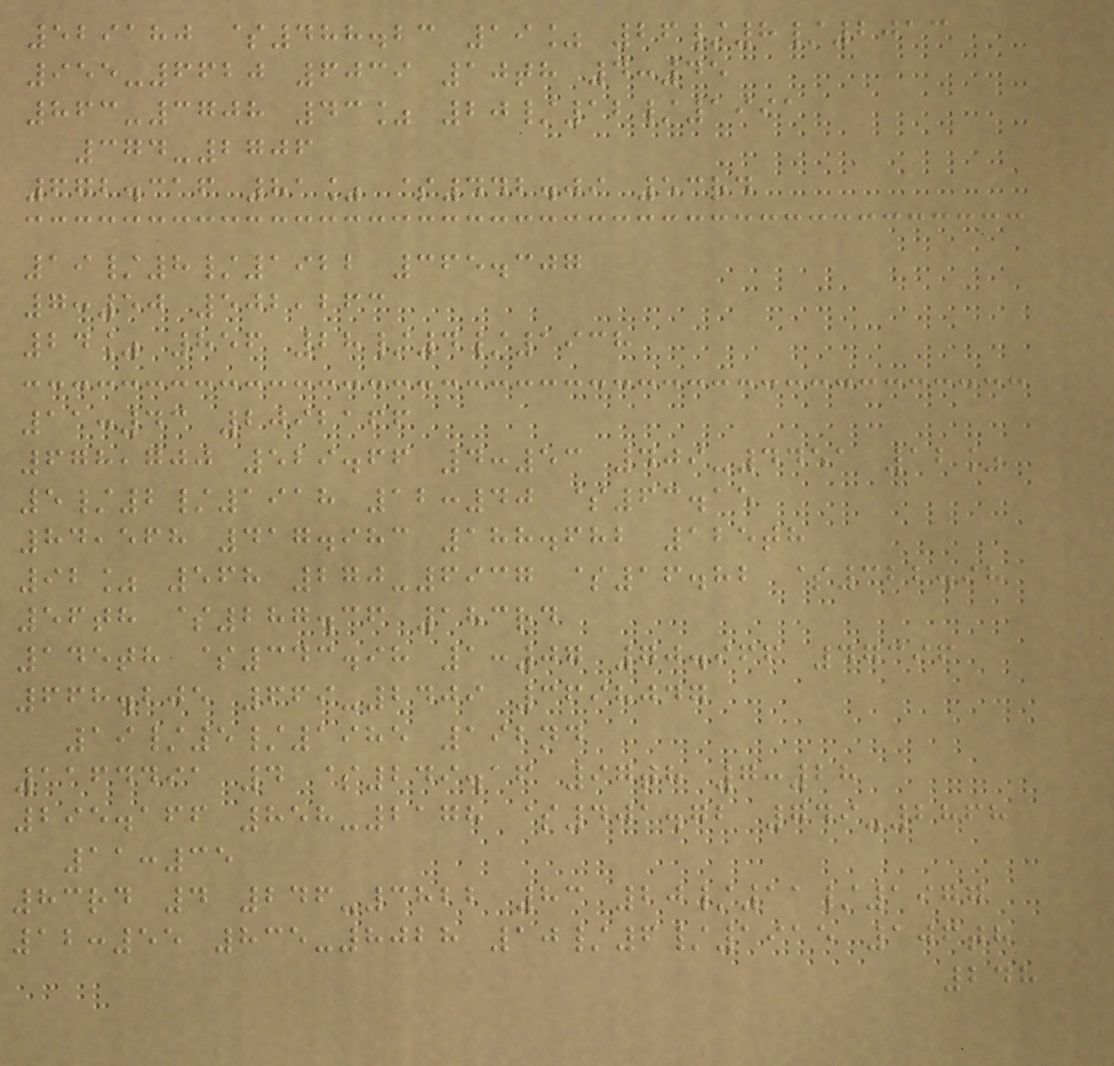529180 $488.23 19% 26/8/2013
955-6620 6039 10th 4:45
863-3708 43% 20/12/1991
374-2706
672.316 81% $442.09 53rd
19/8/1922 365.307
7:50 502,263
24% 856 28/4/1938
11:43 2092166
678,700 529.66 4:53 409-4451 12%
5/2/1918 12:40 $63.15
84,568 417.983 188.682 125th
92% 568 270-6937 $16.82 $322.98
56th $287.36 183rd
145th $343.98 1:07 70.966 47396
668.205 669-2409 3698047
19/5/1985 192nd
1164491 4 $249.16 97th 7:28
295.166 858-2178 $401.72 749-2868
11:35
83rd 4 246-3822 83 20/11/1977
12:55 835-8028 10/6/1915 106th
248
